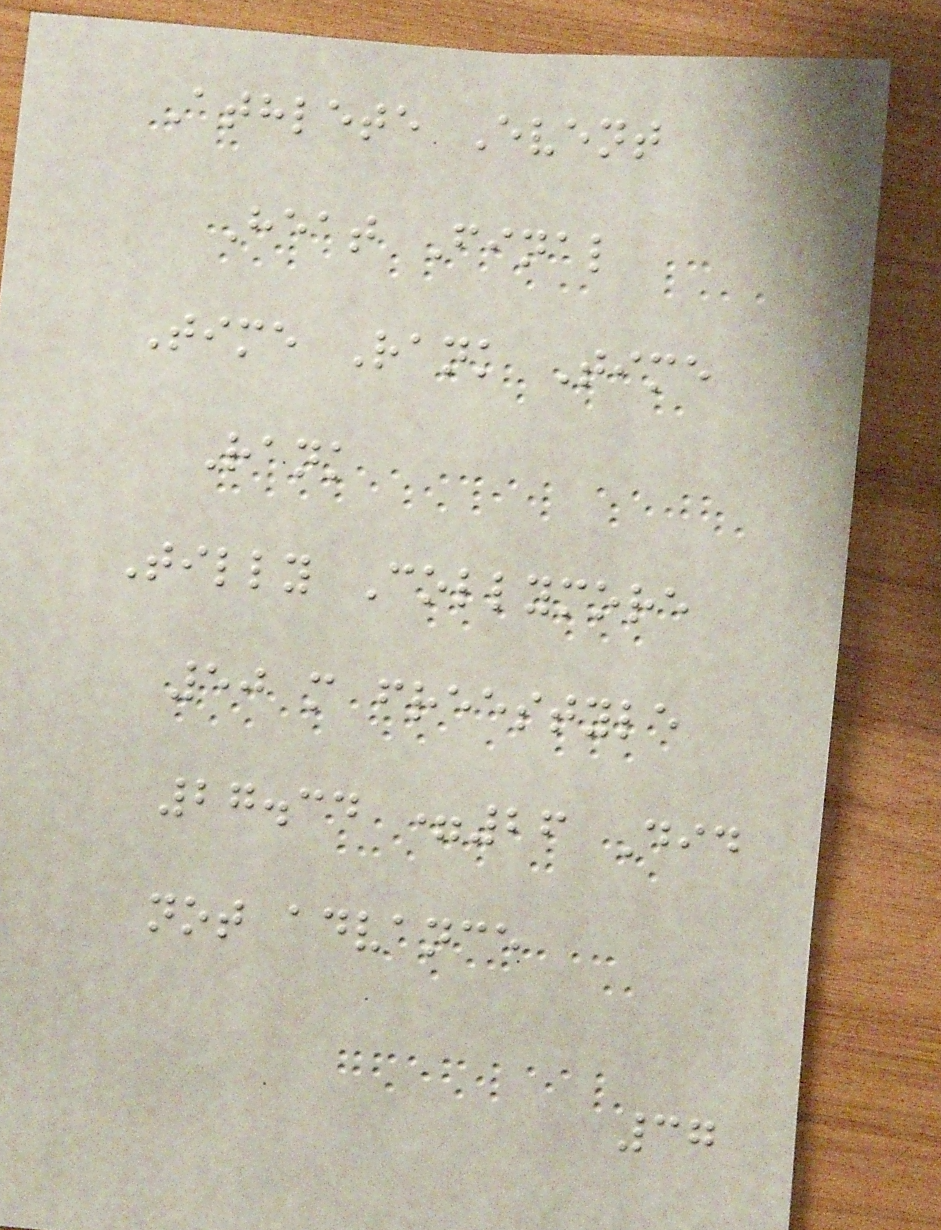Athlete Event
Heat Final
Time Rank Time
Rank
Tilly Collymore
50 m freestyle
27.34 =26 Did
not advance
37
